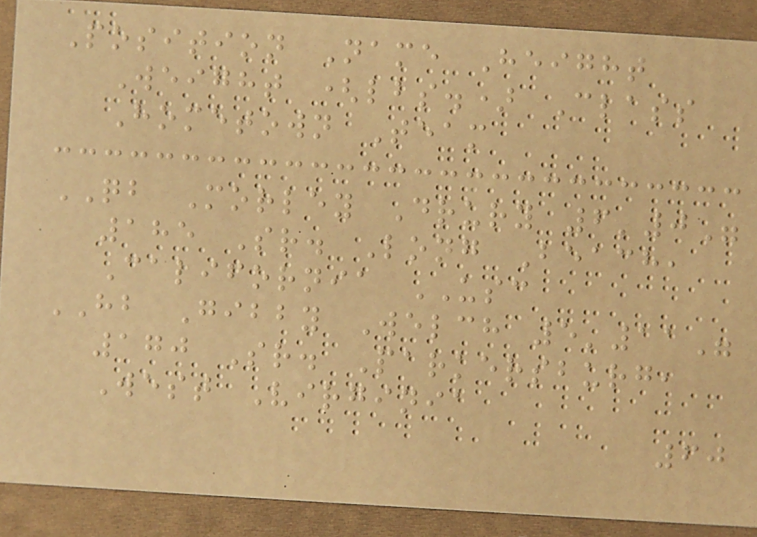Position Name Height
Weight (lbs.) Class
Hometown Team
QB Morley Drury 6'0"
185 Sr. Long Beach,
California USC
HB Gibby Welch 5'11"
170 Sr. Parkersburg,
West Virginia
60
